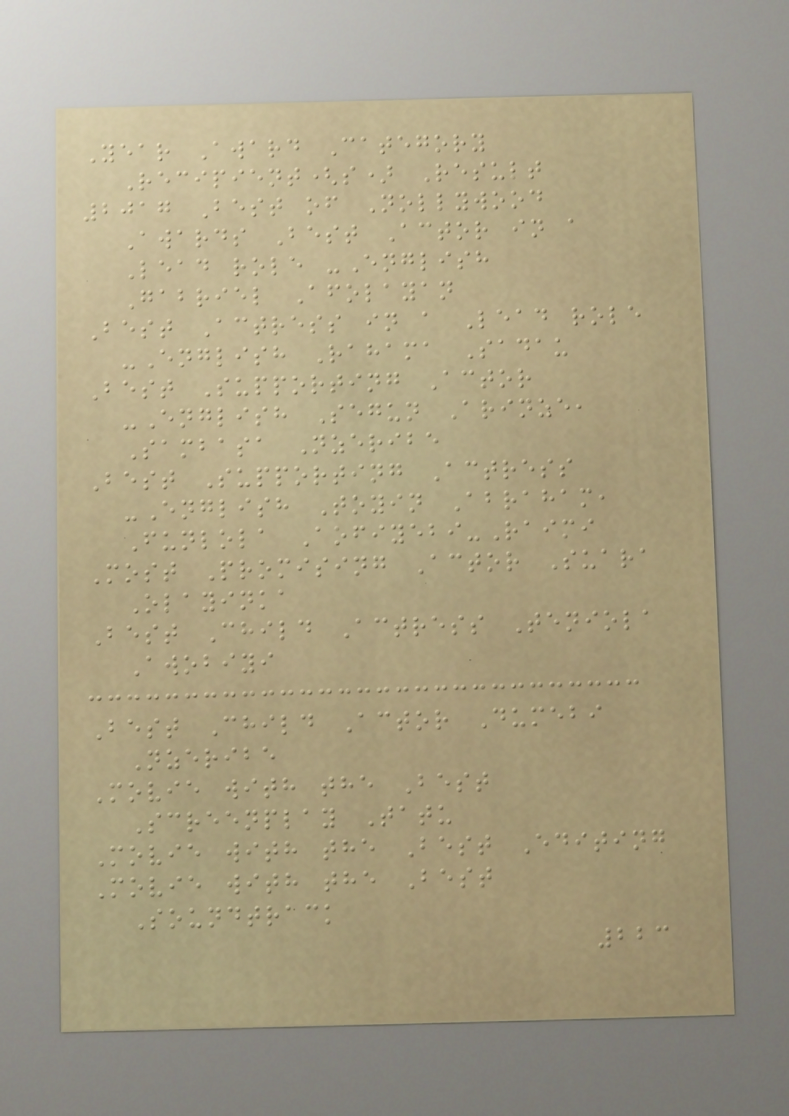Year Award Category
Recipient(s) Result
2017 Best of Nollywood
Awards Best Actor in a
Lead role -English
Gabriel Afolayan
Best Actress in a Lead role
-English Rahama Sadau
Best Supporting Actor
-English Segun Arinze,
Sambasa Nzeribe
Best Supporting Actress
-English Toyin Abraham,
Funlola Aofiyebi-Raimi
Most Promising Actor Suara
Olayinka
Best Child Actress Teniola
Awobiyi
Best Child Actor Dumebi
Nzeribe
Movie with the Best
Screenplay Tatu
Movie with the Best Editing
Movie with the Best
Soundtrack
223
